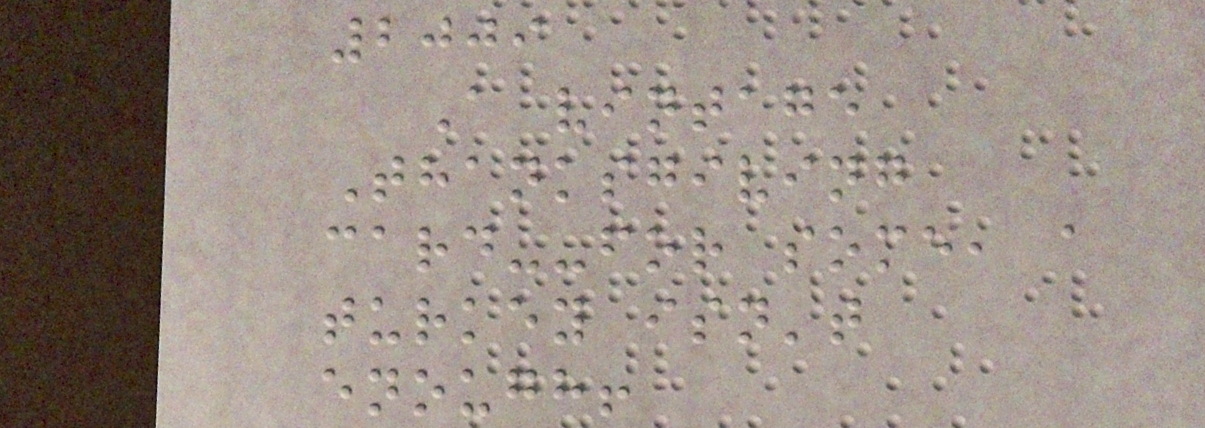2009
A vintage
Thanksgiving
card--for some, a
turkey isn't
enough!
